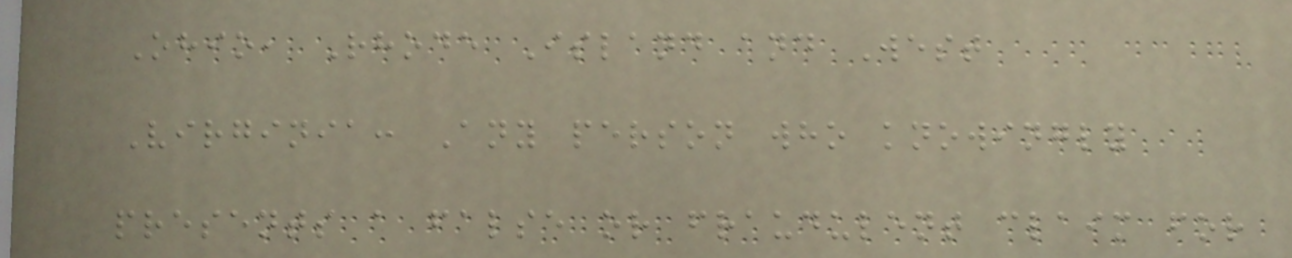Ohio, Rhode Island and West
Virginia: Any person who knowingly
presents a false or fraudulent claim for
